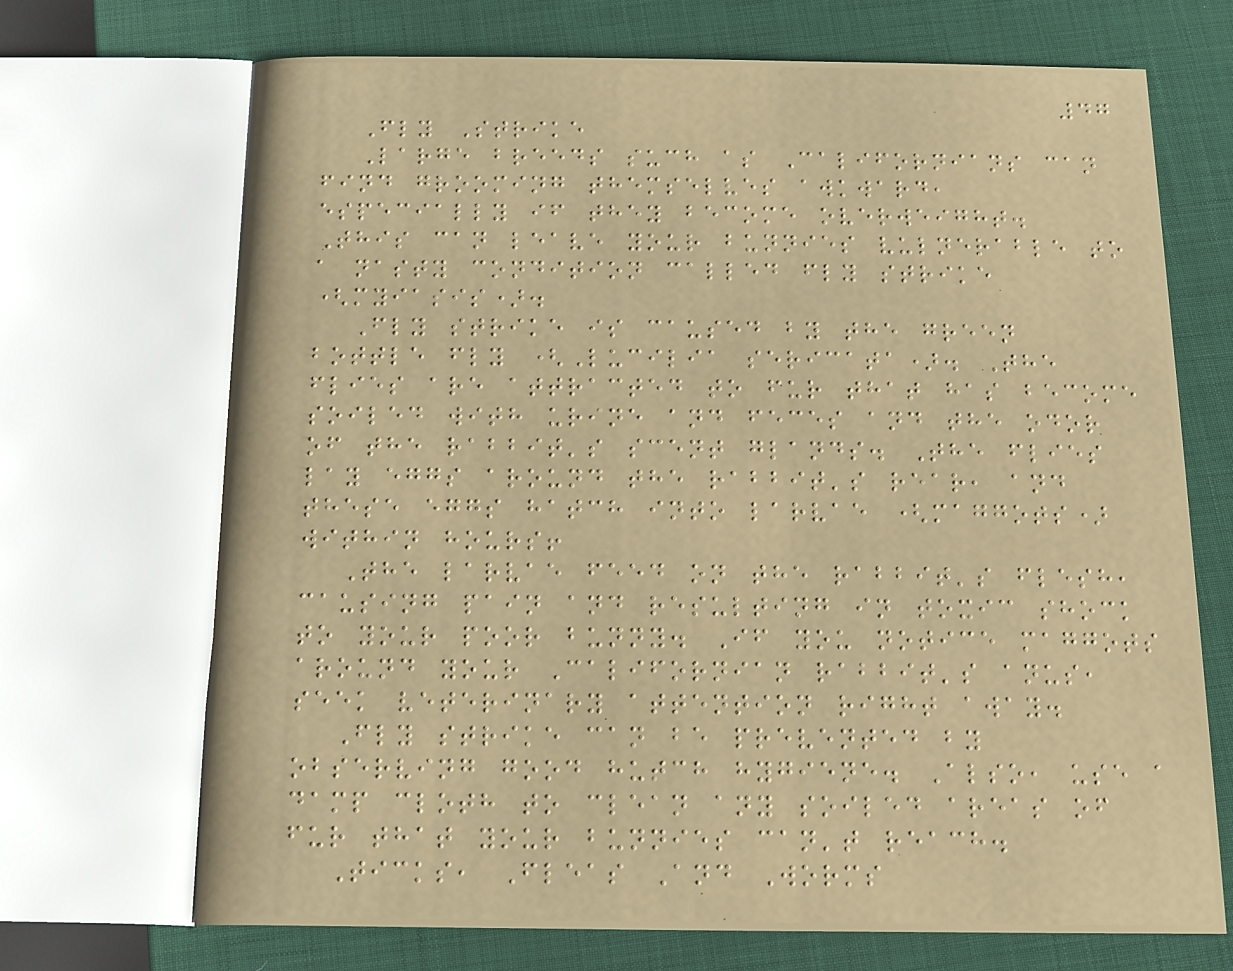47
Fly Strike
Large breeds such as Californians can
find grooming themselves awkward,
especially if they become overweight.
This can leave your bunnies vulnerable to
a nasty condition called fly strike
(myiasis).
Fly strike is caused by the green
bottle fly (Lucilia sericata). The
flies are attracted to fur that has become
soiled with urine and feces and the odor
of the rabbit's scent glands. The flies
lay eggs around the rabbit's rear, and
these eggs hatch into larvae (maggots)
within hours!
The larvae feed on the rabbit's flesh,
causing pain and resulting in toxic shock
to your poor bunny. If you notice maggots
around your Californian rabbit's anus,
seek veterinary attention right away.
Fly strike can be prevented by
observing good hutch hygiene. Also, use a
damp cloth to clean any soiled areas of
fur that your bunnies can't reach.
Ticks, Fleas And Worms
